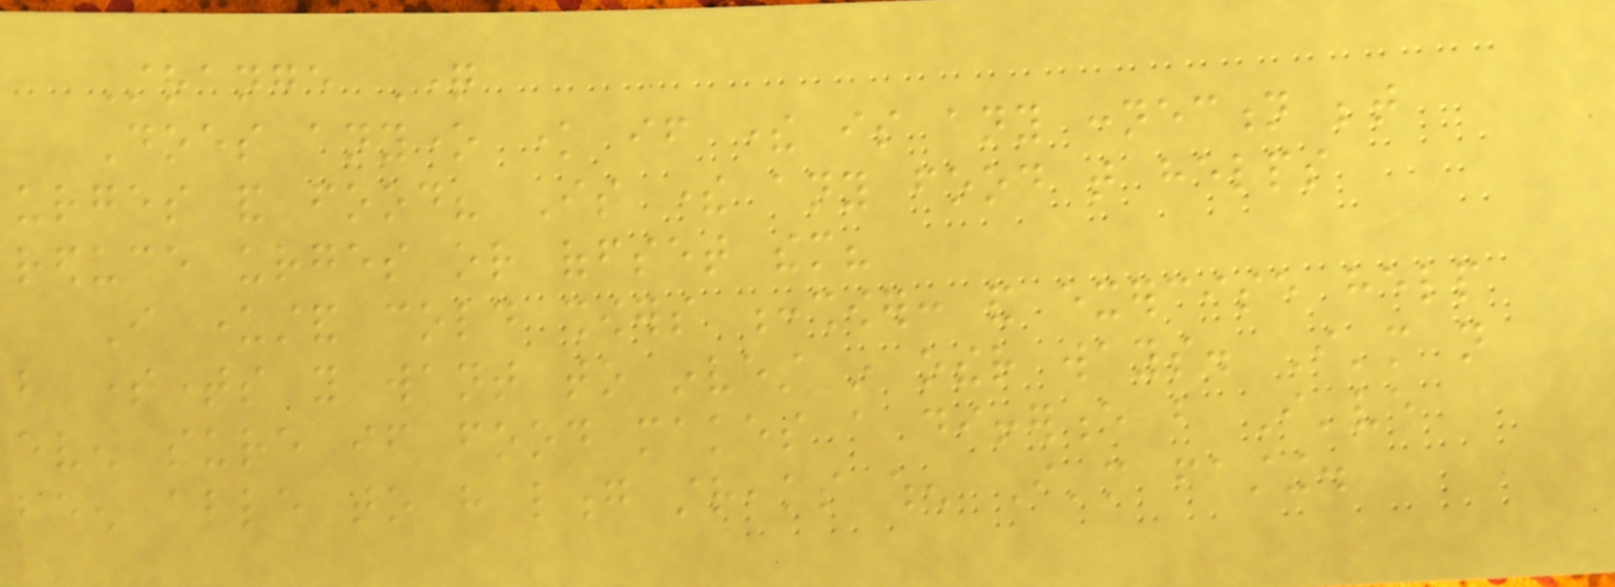Strange Question
Does anyone know if there is any connection between
urges and food? Is there any food that helps
reduce urges or offset them?
I understand cold showers :shower: and exercise help
but sometimes you want to invest in other ways. I'm not
even sure if food makes a difference but I've
been able to have long streaks when I'm fasting.
